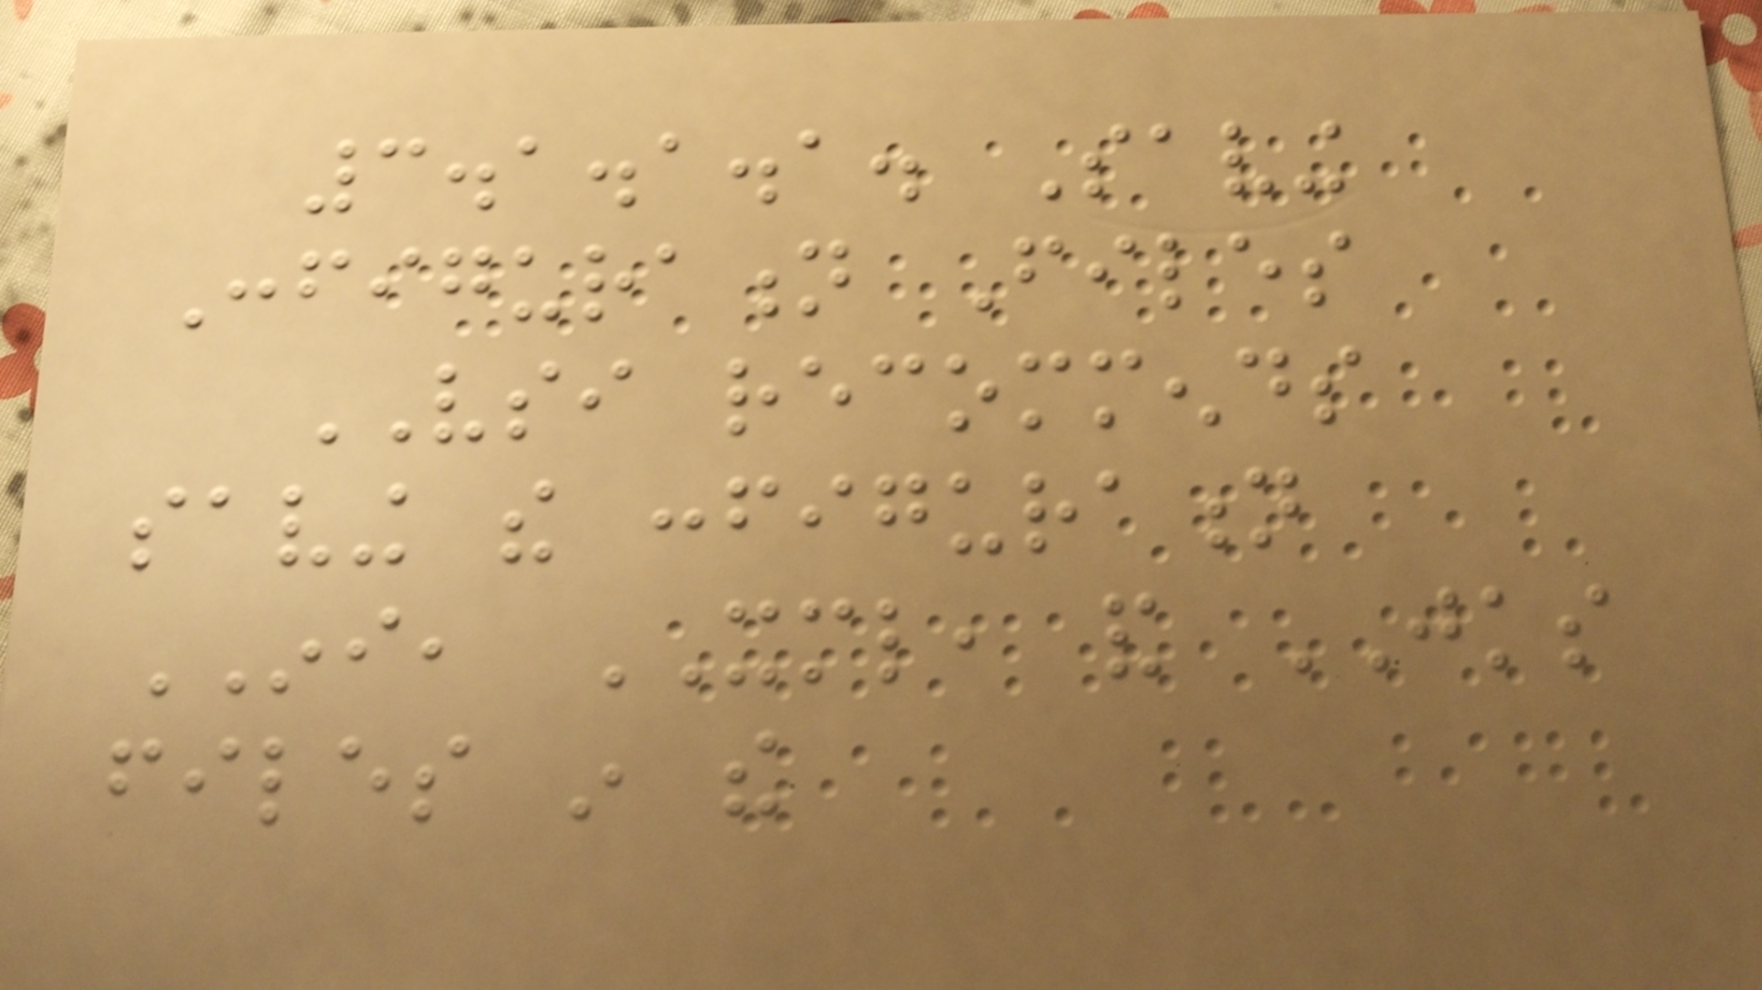3.1.1.1. Saving
Configuration Files
VSI recommends
saving the configuration
INI, XML, and JKS
files in the
